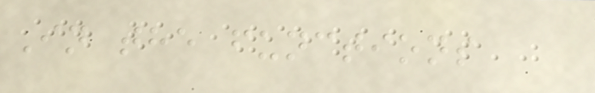In the functions
